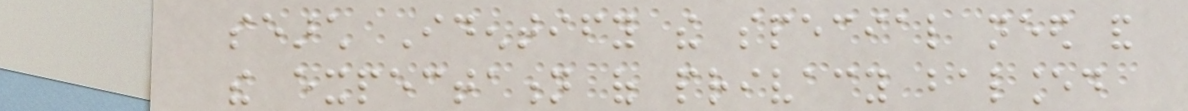search Identify the special need and
the expectation of privacy balanced
